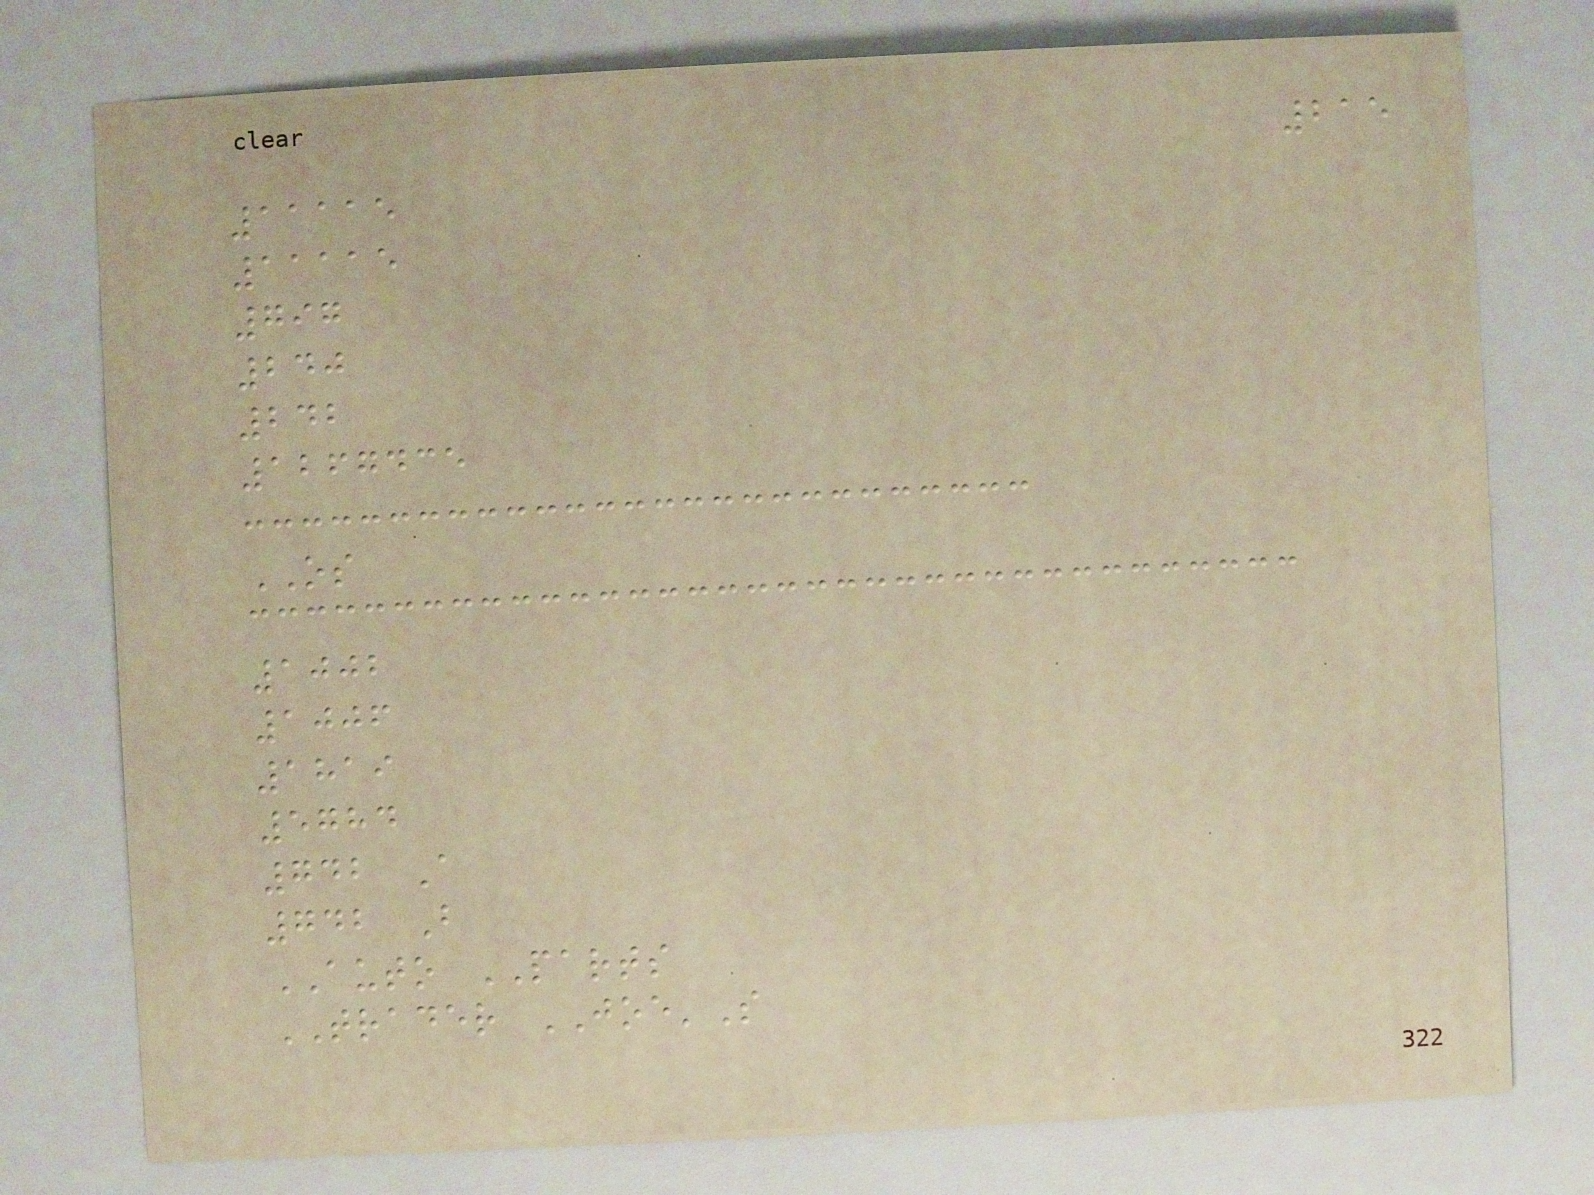215
11115
11115
797
240
242
1267435
OS
1002
1006
1819
5784
742 A
742 B
AUTO PARTS
TRADER JOE'S
